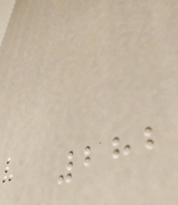282
